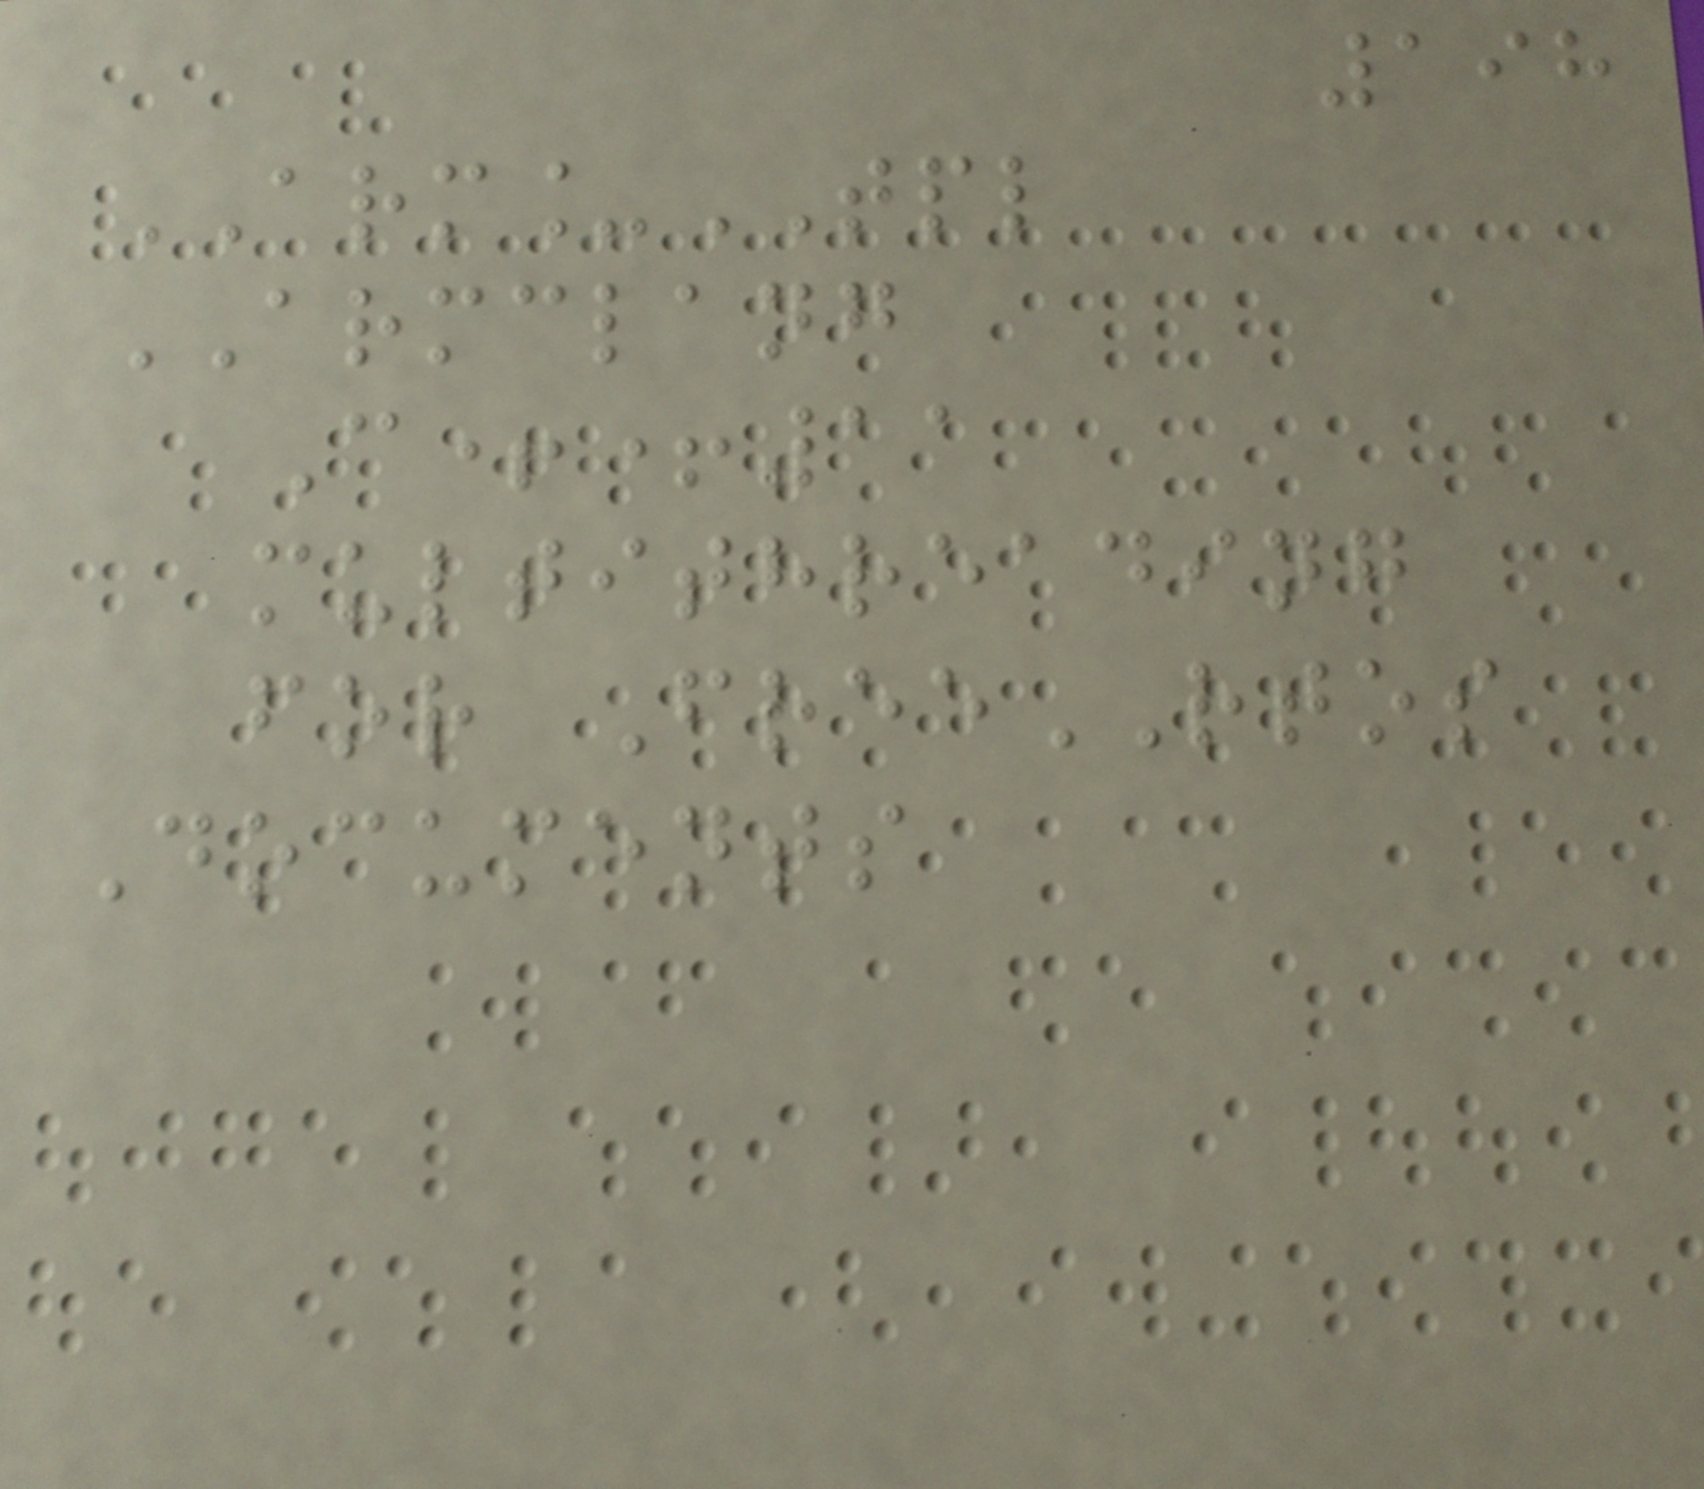198
ARM_TPL
ARMCLANG
C++11
multithreading
for FreeRTOS
Documents
